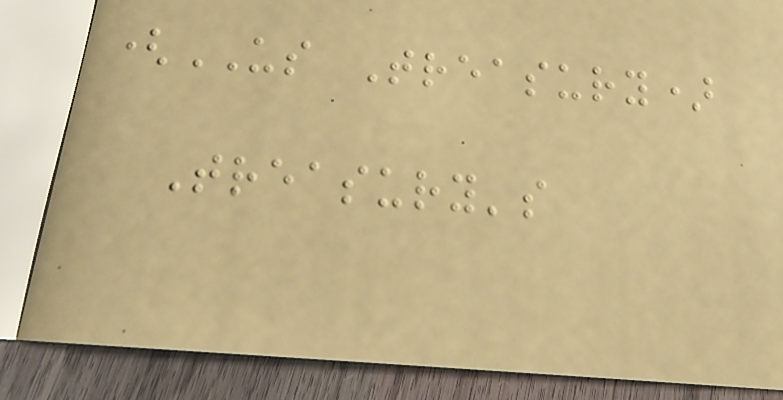(US Treasury)
Treasury's
